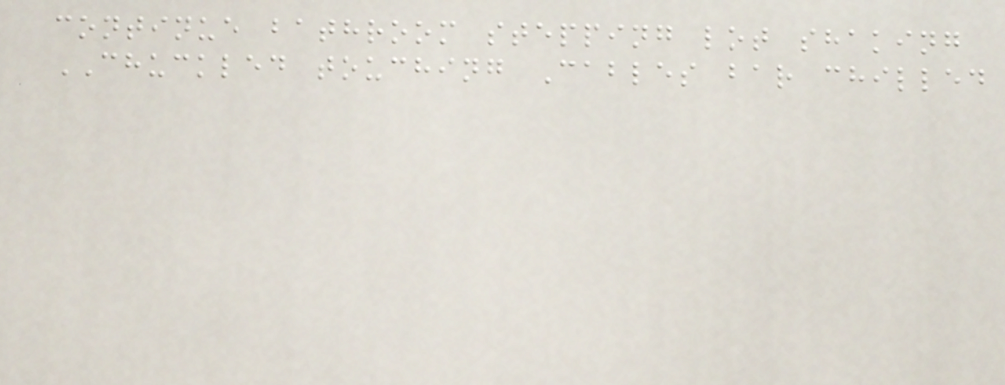continue bathroom stepping lot shaking
CHUCKLED touching Cables bar chilled
